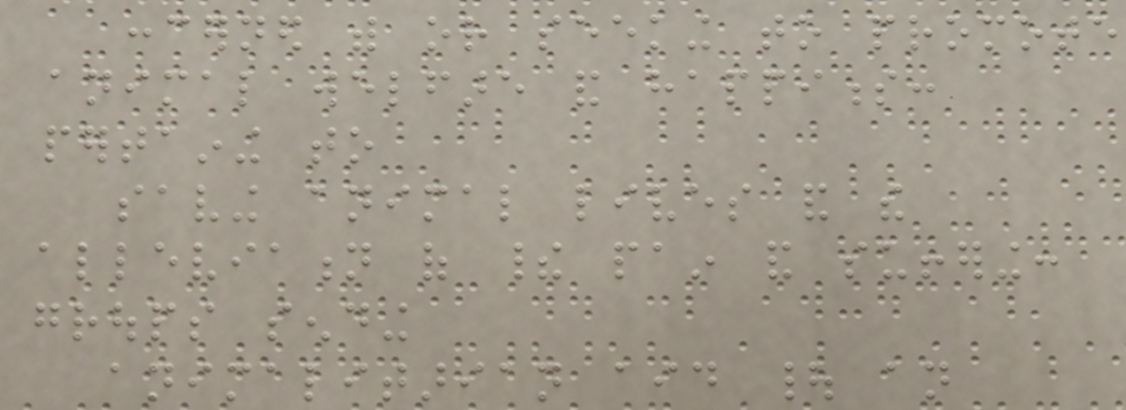concerned with or seeking to promote
animal welfare and happiness:
pertaining to
saving animal lives and the
alleviation of their pain and suffering:
groups sending
animalitarian aid | an
